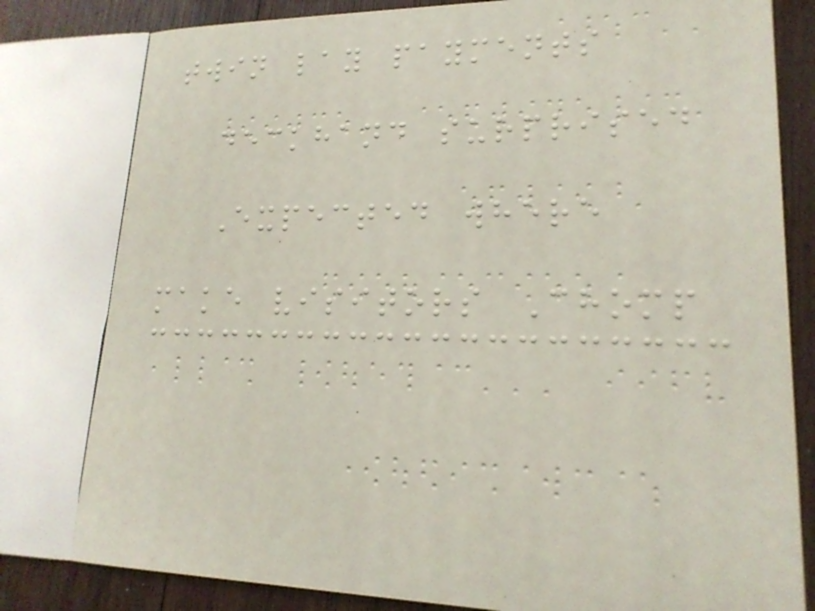twin lay payments
deckhand surprised
Expected where
make visitors Chomp
